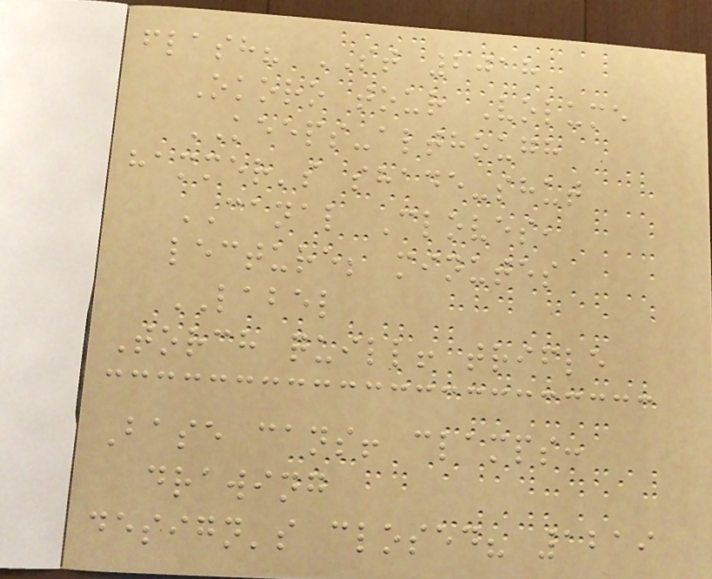flash? ST 2018
Okoro tour Volume
KEEPS-although
hammer's shade-shut
CANAL Cloves,
lecture; minutes
LABEL
Torch quill! trifle
Base cans! clamps:
drawing
design's closed? 1219
